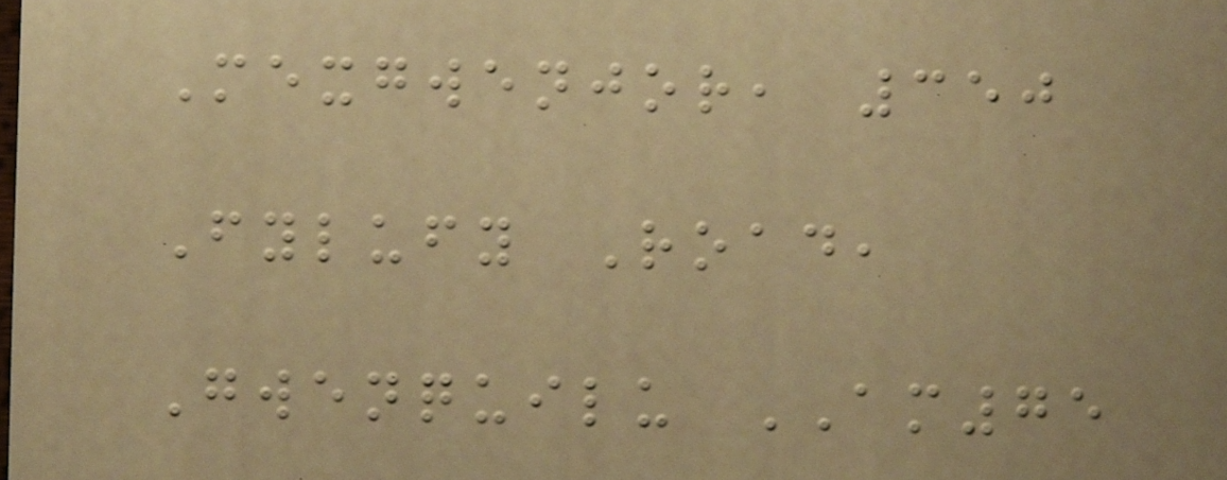Mexgwenjor, 350
Fylufy Road,
Gwenquilu AM75
